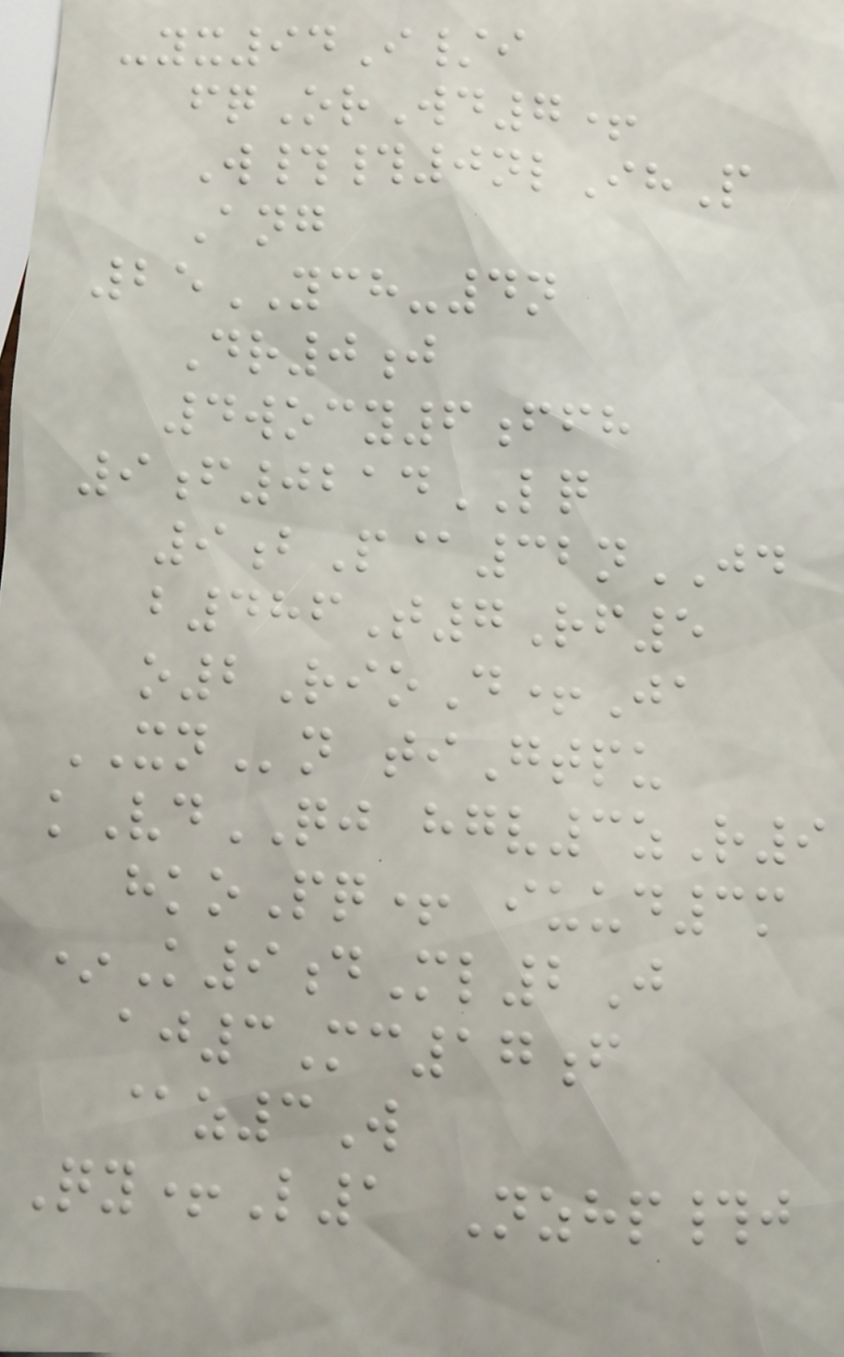-yx94I/i
fqOrWd7+
W##0nlIhP
Ang
25YCH-4n
Dr0j
4wocy6ffh
9f0214LQ
9bP@32nJD
b486T7Rf5
o2RioD+Ja
XNn tiGtpu
kVdQJ hgv3zR9
hkoPq+ iuud3m
*K9dMl2J
aj3Mc17f
@z3W
Qy+L1 Nzhp#j
